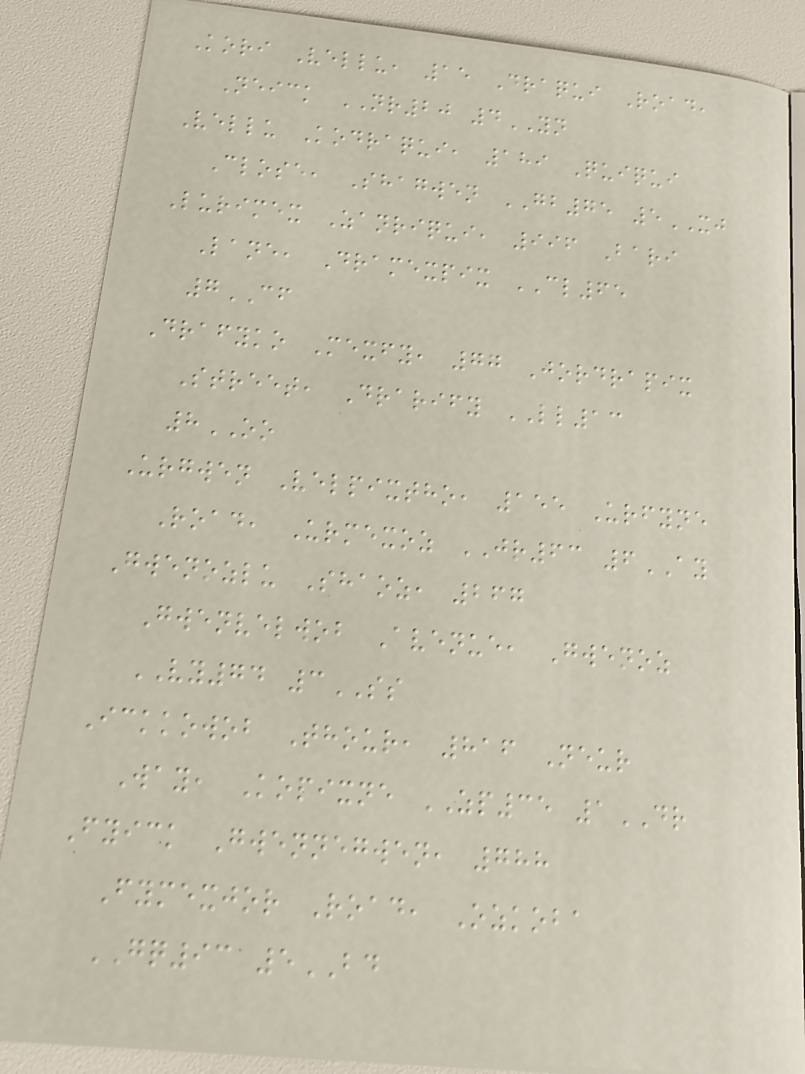Kori Vellu, 15 Draqui Road,
Neick NR20 4YN
Vellu Kodraqui, 189 Quiqui
Close, Shagwen GB75 5XJ
Lurimex Zanriqui, 996 Bari
Lane, Dramexpix CL65
7CF
Drafyko Mexfy, 77 Jordrapix
Street, Drarify LL13
8OO
Urgwen Velpixtho, 155 Urfyne
Road, Urmexoz JR63 6AY
Gwenozlu Shaoz, 267
Gwenvelwob Avenue, Gwenoz
VY74 3SS
Ickkowob Thour, 816 Neur
Way, Kopixne ZP35 1DR
Fyick Gwennegwen, 788
Fymexjor Road, Ozkoba
GQ93 5BD
